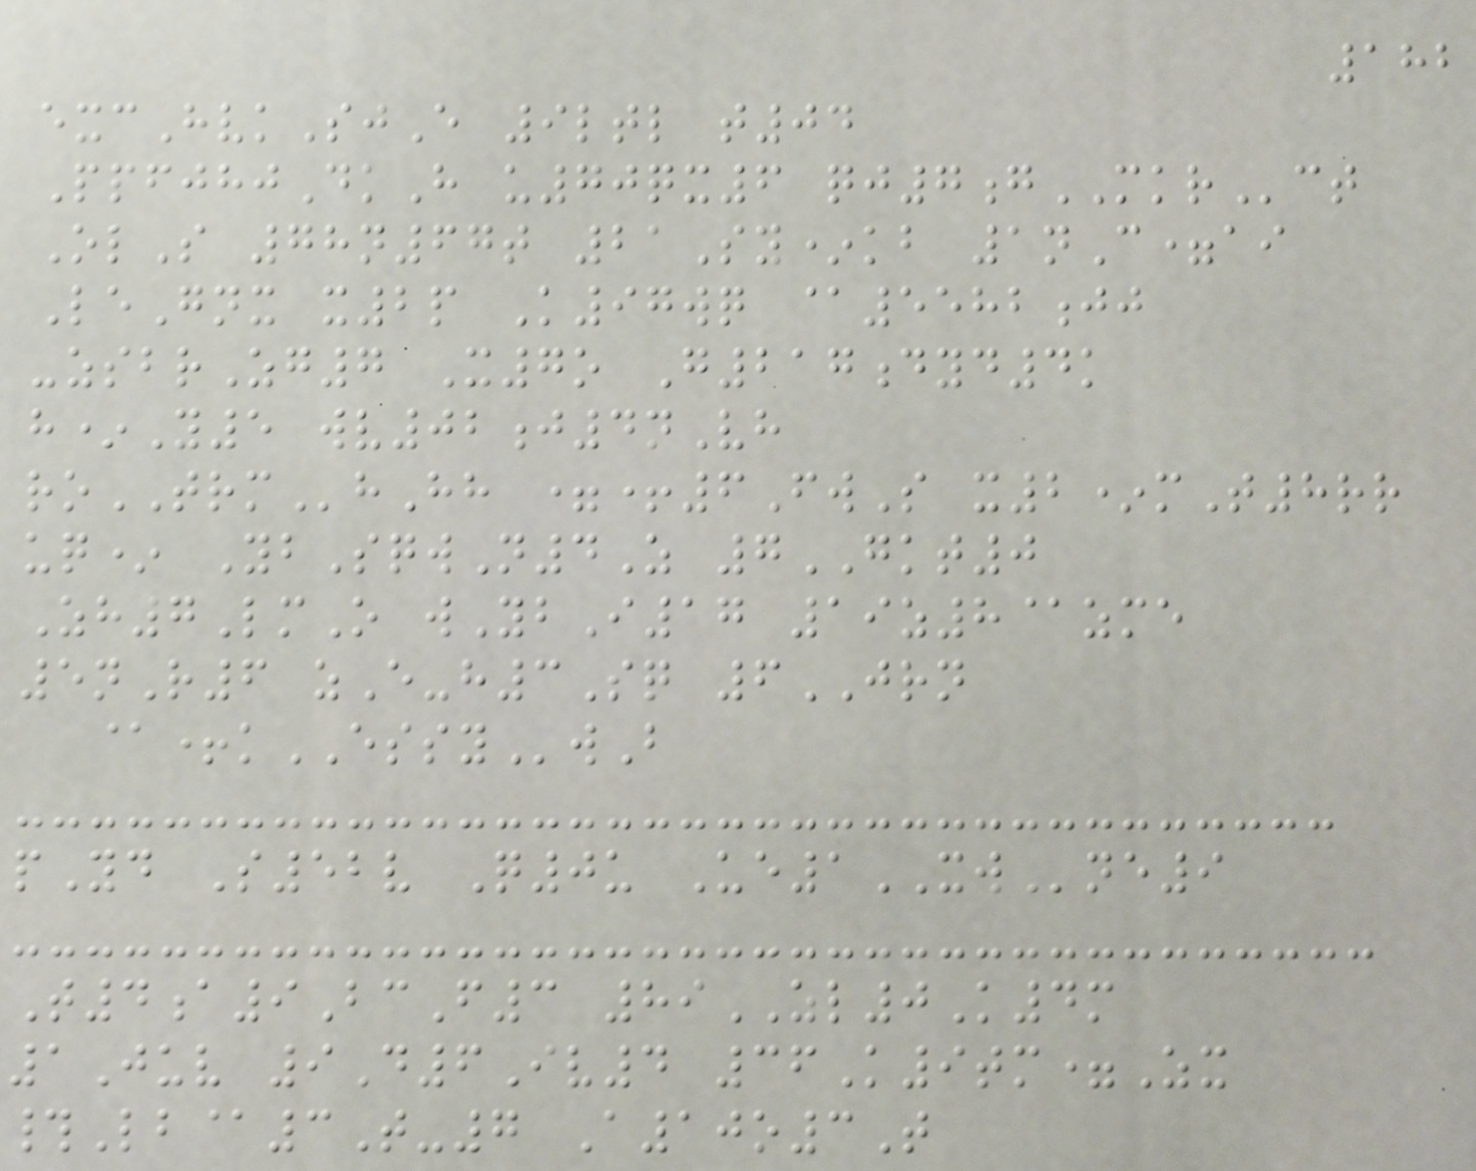182
excHvkSjE 9ltl t04
PpfjhjDkH u70qx6 qj7gMKRct
OlS 78n67t 21Sy*kb 1nC=ai
LeGnx x2p K97wq @5582jj
-zsbrZg7 X7o G217dyd4k
h*Y5 wv02j4nVh
roTRMhHh =+6FwS x2*mT8rr
uq* YbSqwN4Z 7GKT0
Zh7LmO wYbI17 19z8@zme
5nR6 zE-h3Sq 6JRN
@+kESSYwB
pYd S52v Q0u Ue1XWne9
T4a9BcF3 89ZL0K4m
1Juv 9D6Iv4 36K9tm=Zx
#Lb@3T-7 A10o3T
